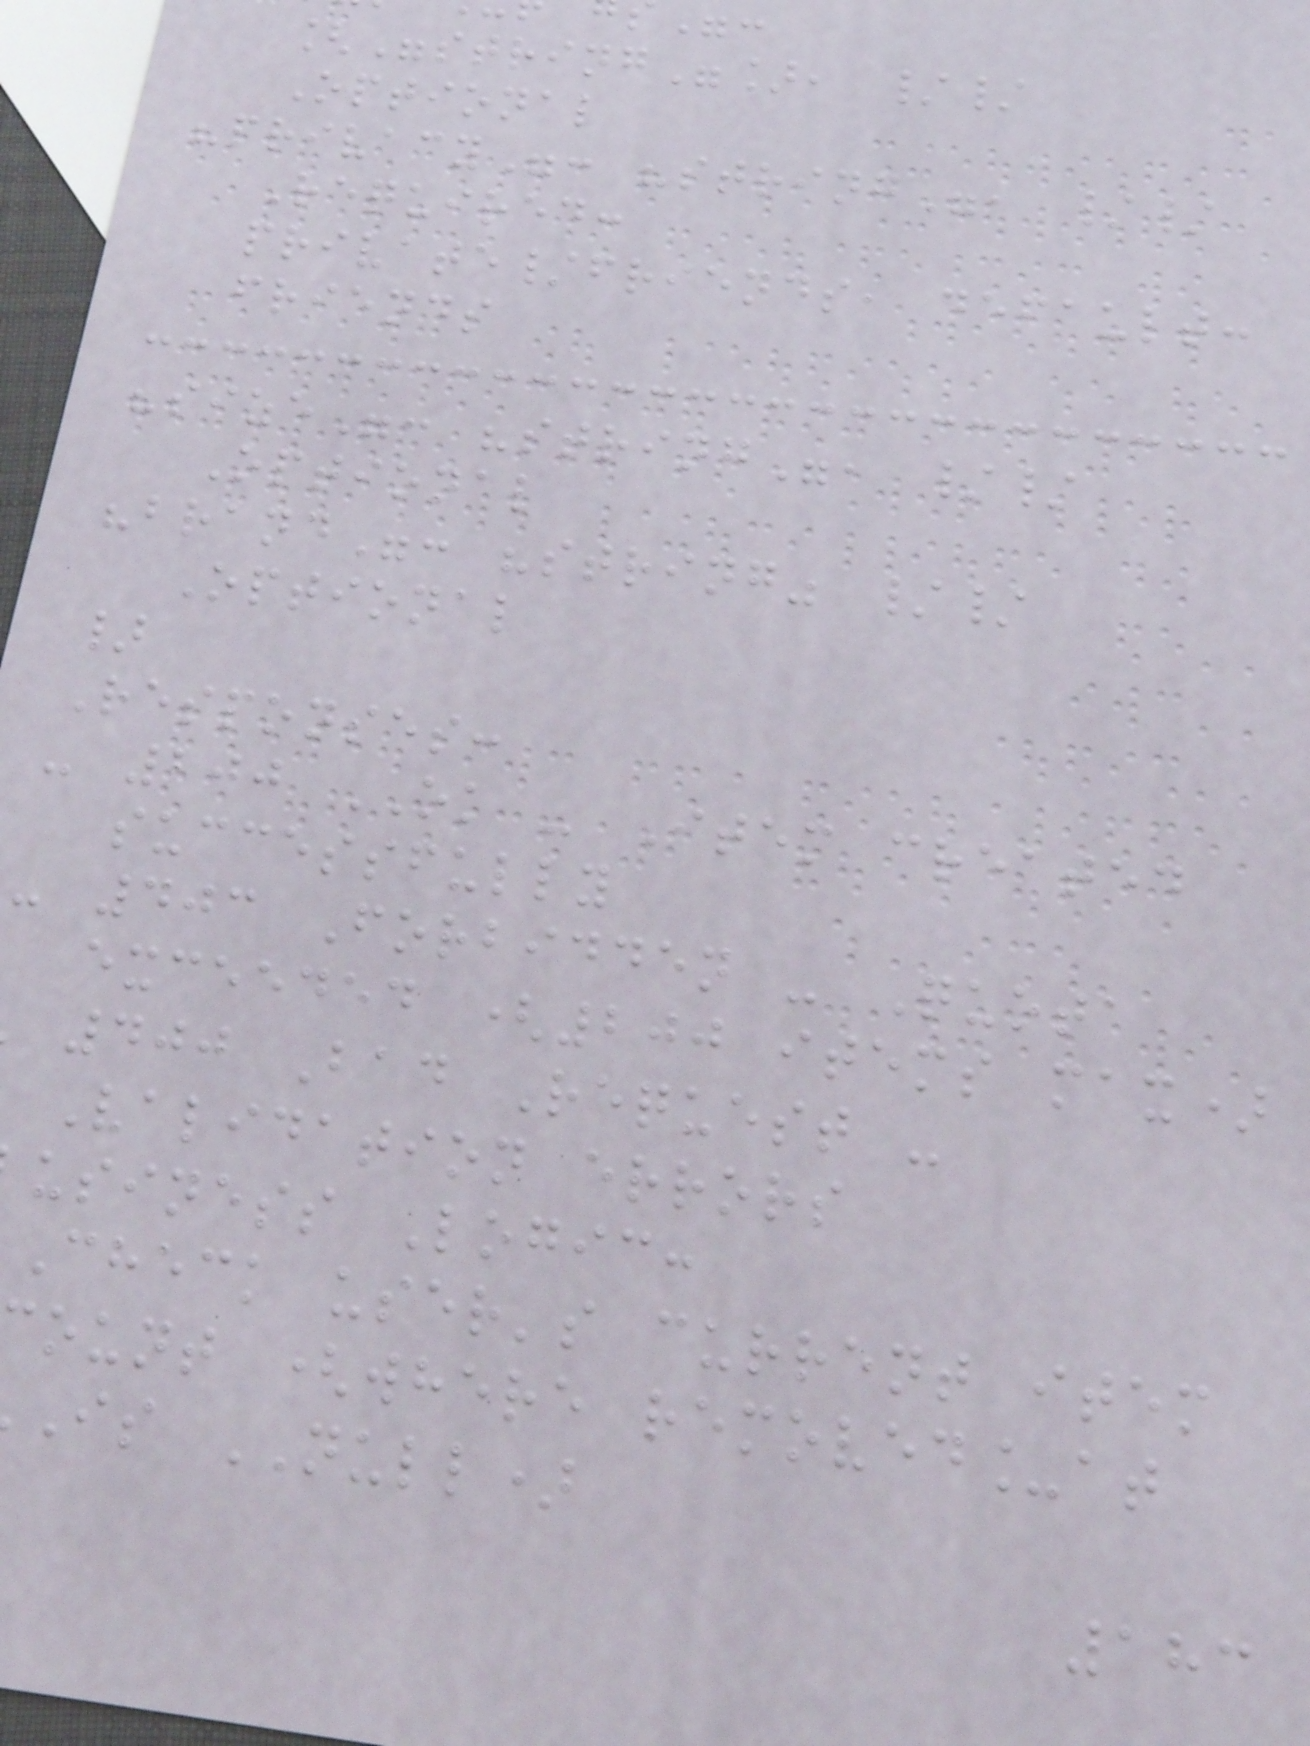["string"], //
Optional
"privacy": "string", //
Required:
private/friends, default:
friends
"size": "string", //
Optional
"brand": "string" //
Optional
}
Responses:
- 200 OK - Item created
successfully
- 403 Forbidden - Quota
exceeded (200 items max)
400 Bad Request -
Validation errors
usiness Logic:
Check user's current item
ount (where removed_at
is NULL)
183
